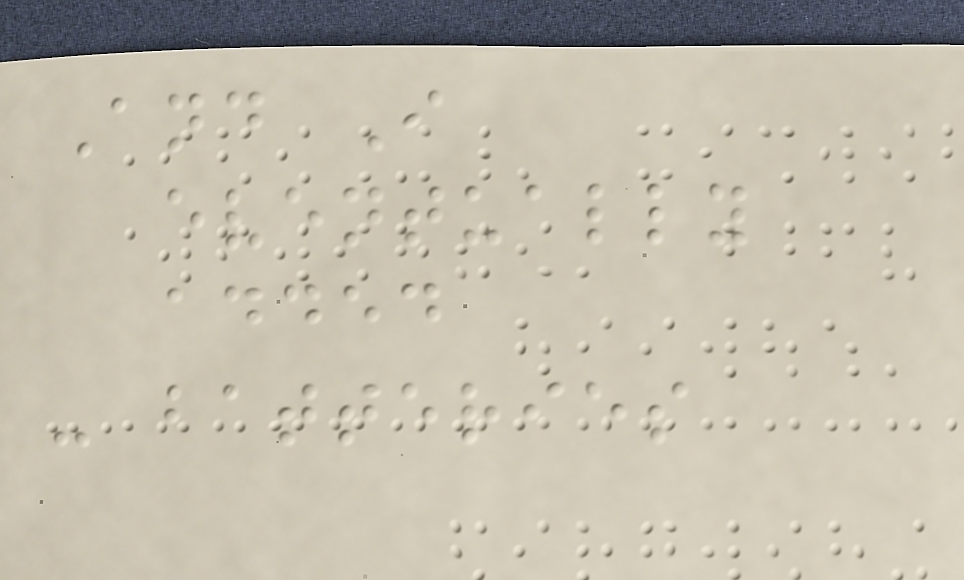And I
eventually
added
- batteries
